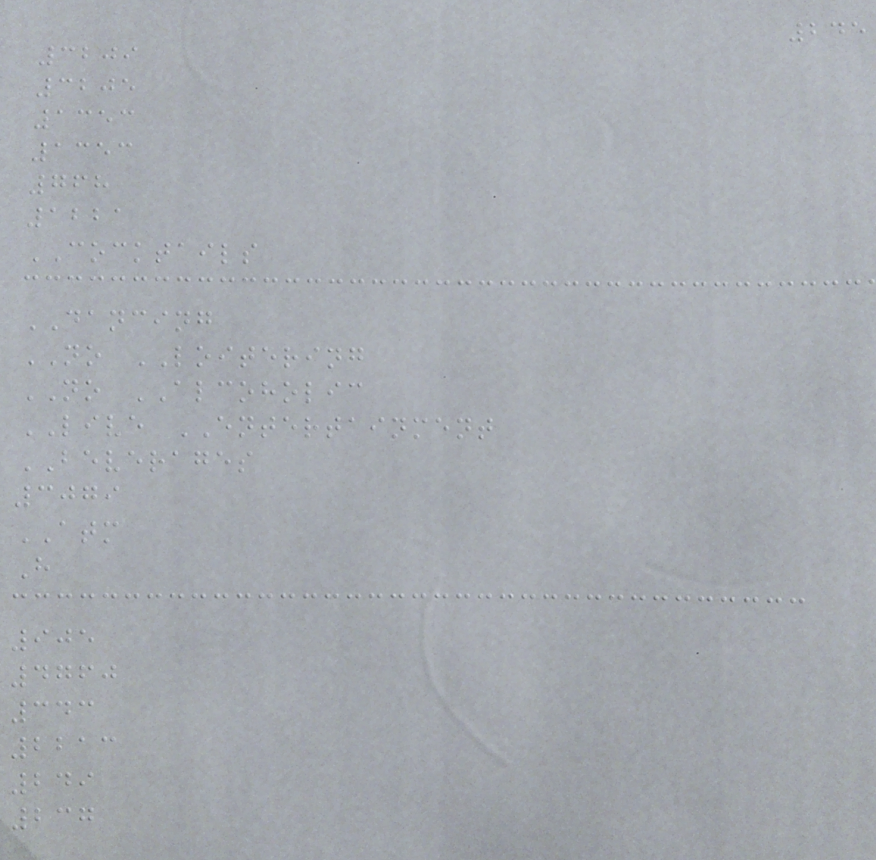245
3209
3205
1353
1353
768
1221
COCKTAILS
DANCING
NO LOITERING
NO ALCOHOLIC
LIVE ENTERTAINMENT
BEVERAGES
3079
ATM
H
905
4760
343
2213
249
237
